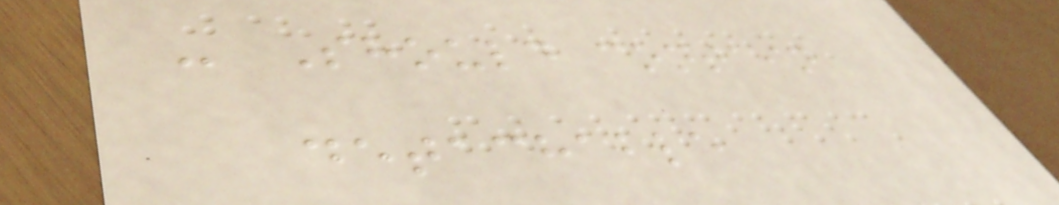- Should contain
detachable
